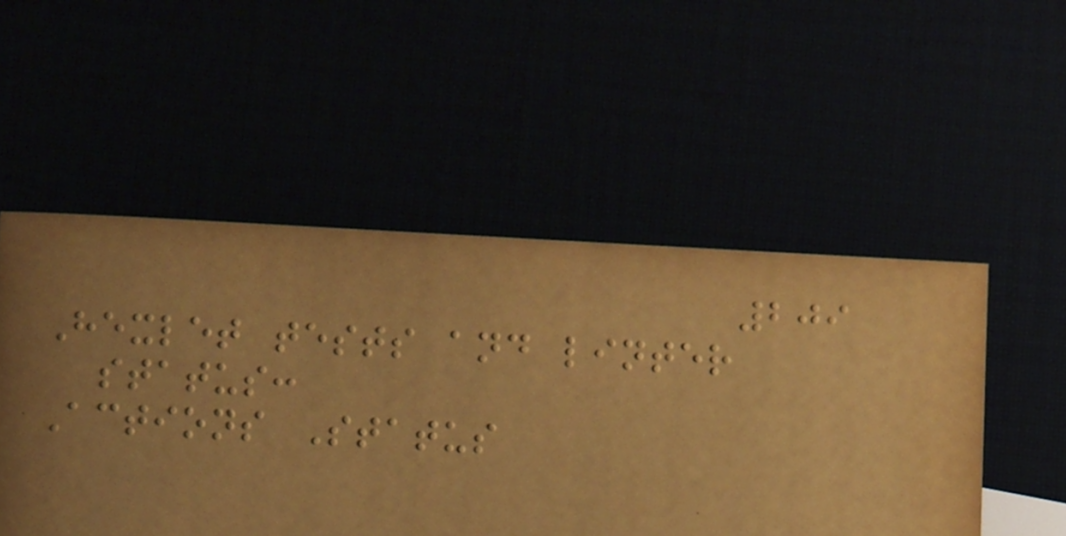209
Hexlet tests and linter
status:
Actions Status
